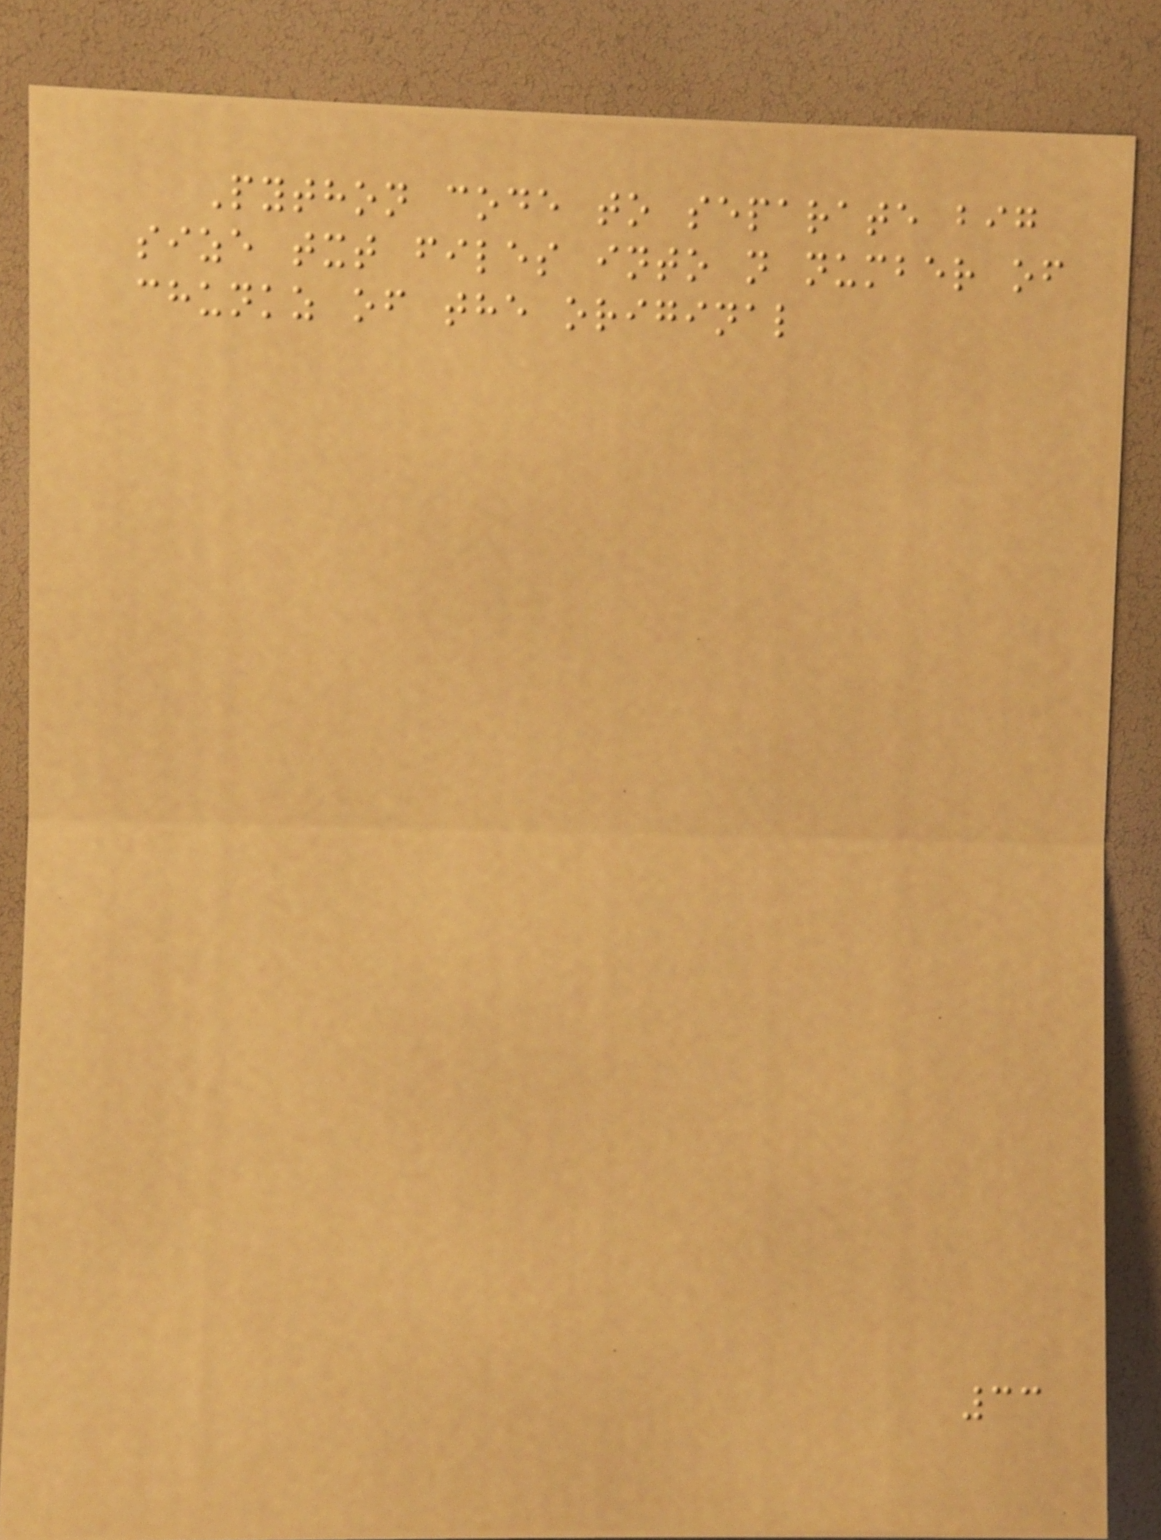Python code to separate big
size txt files into n number of
chunkz of the original
33
